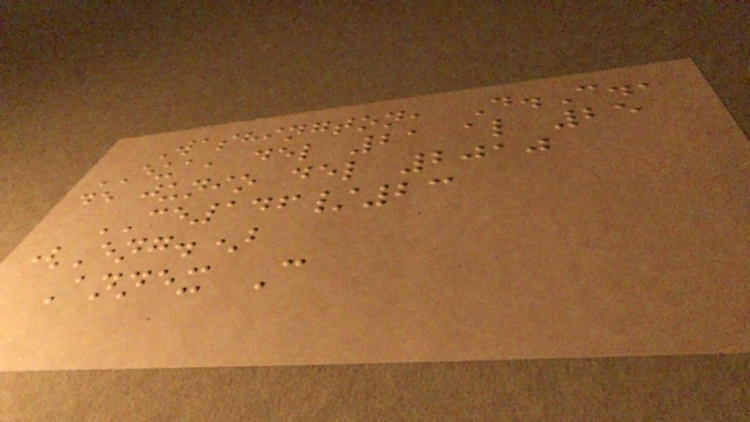Washington, D.C.,
EUA, del 21 al 25
de junio del 2010
CE146/23
(Eng.)
Annex C
